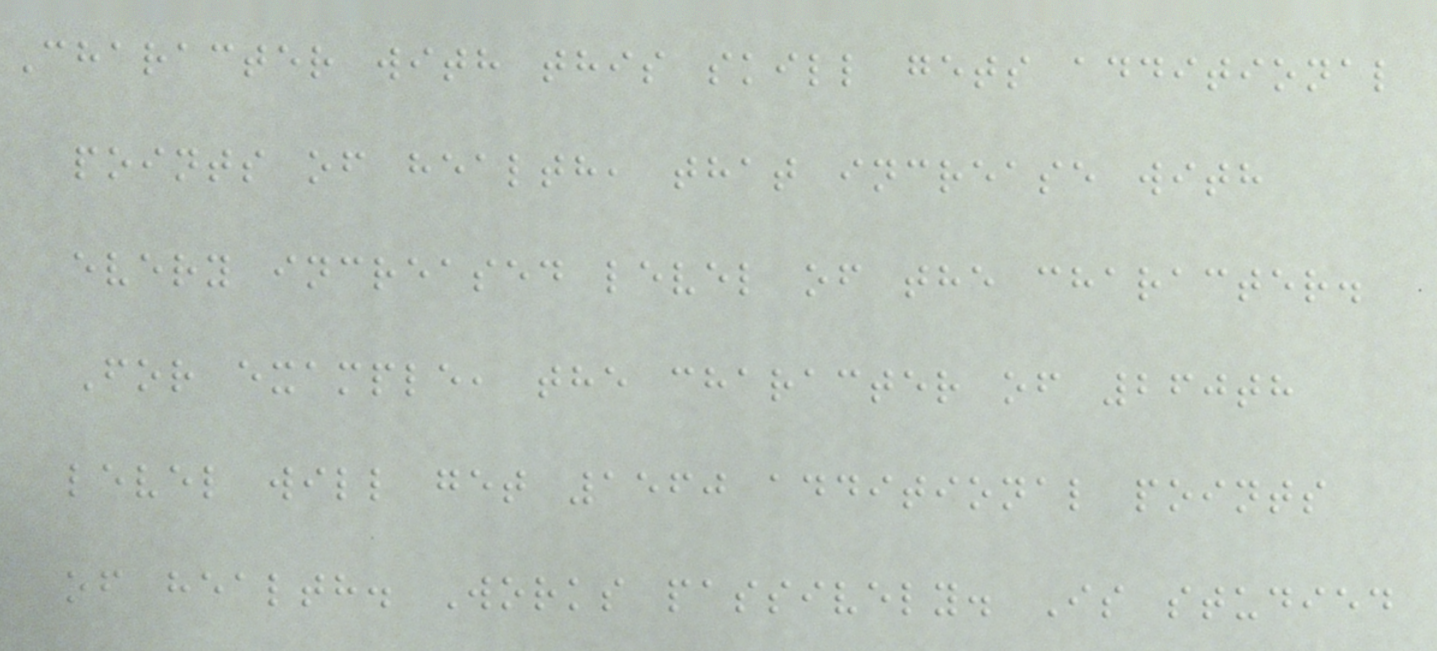Character with this skill gets additional
points of health, that increase with
every increased level of the character.
For example, the character of 260th
level will get 1560 additional points
of health. Works passively. Is studied
